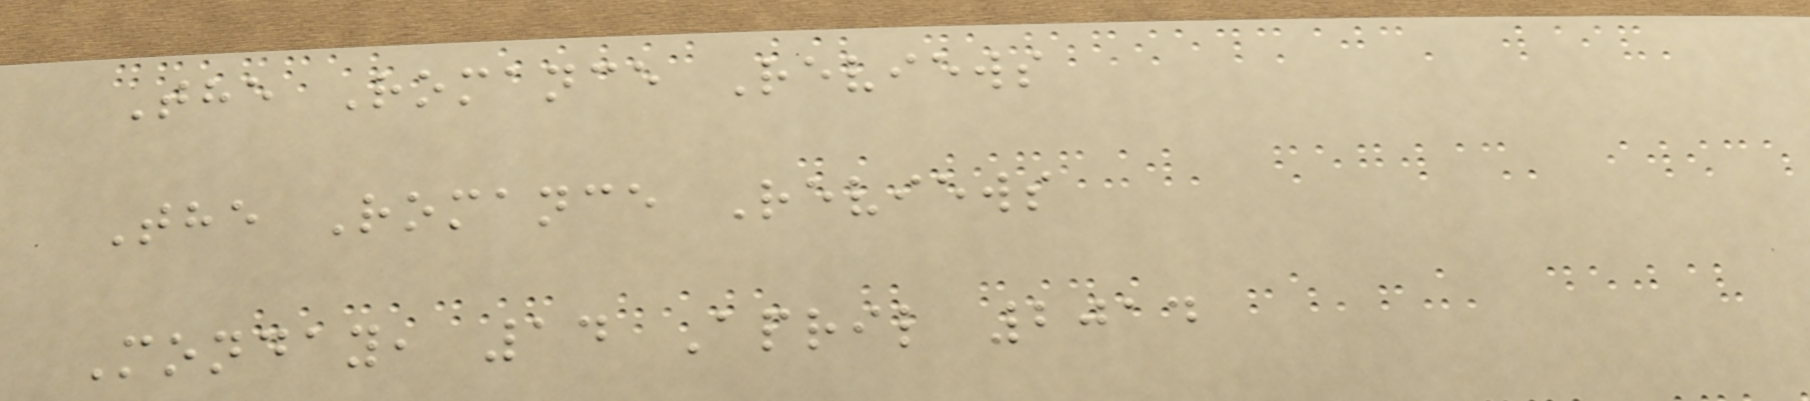The Romance Reviews
The Romance Reviews
Monday, 14 April 2014
